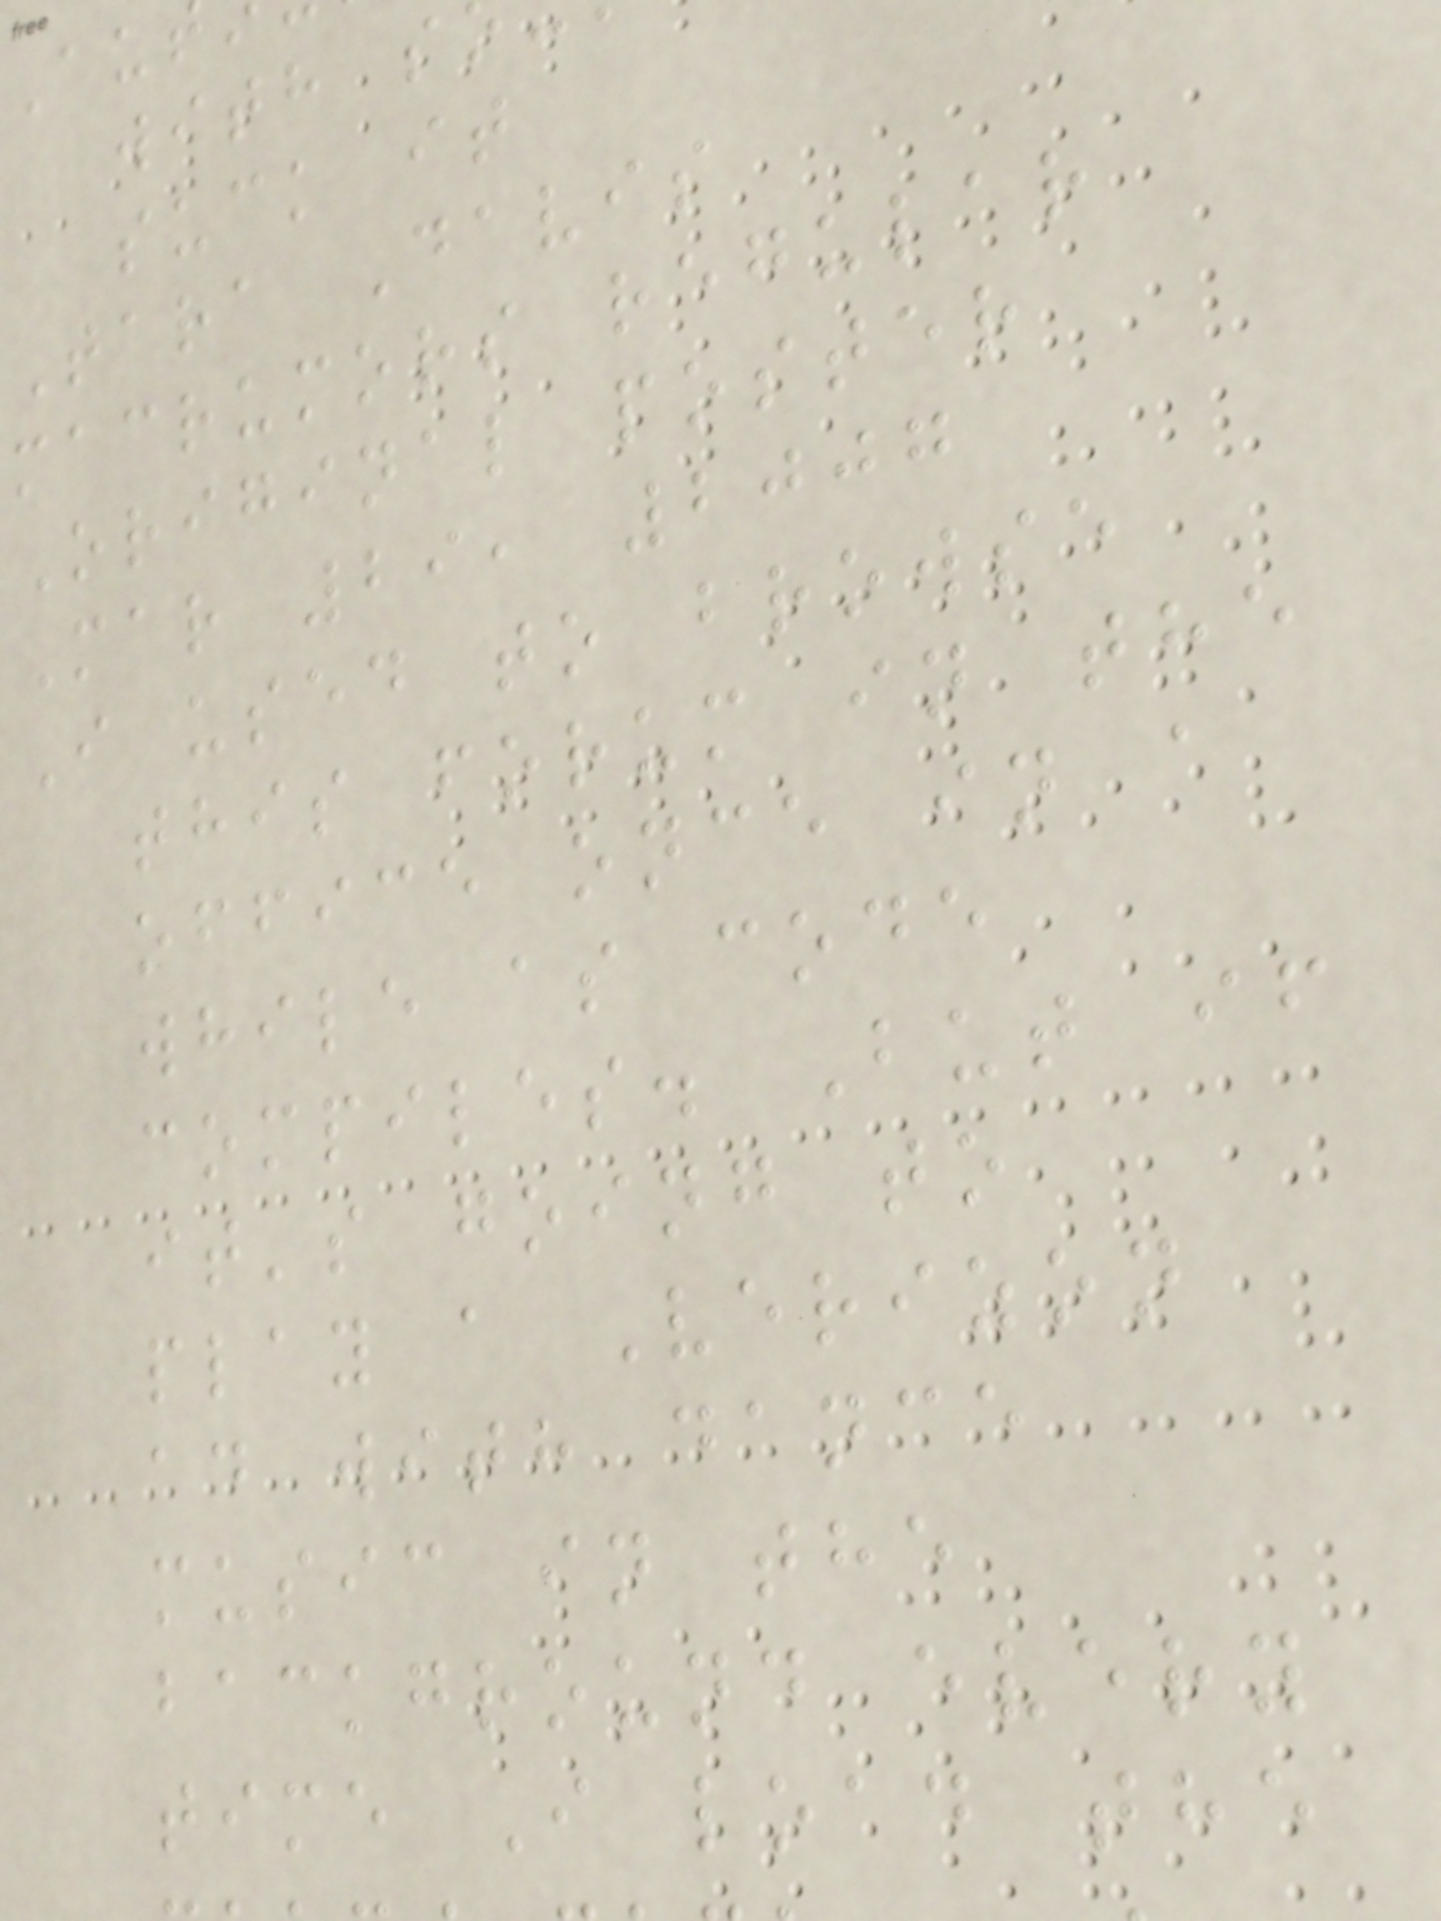with s
suck it
Tara Davis
macrumors regular
Original poster
Mar 29, 2007
I used to browse
this forum in the
office once in a
while as code
compiles. But if
it's going to
play a Verizon
ad with dance
music in the
background every
time I load the
